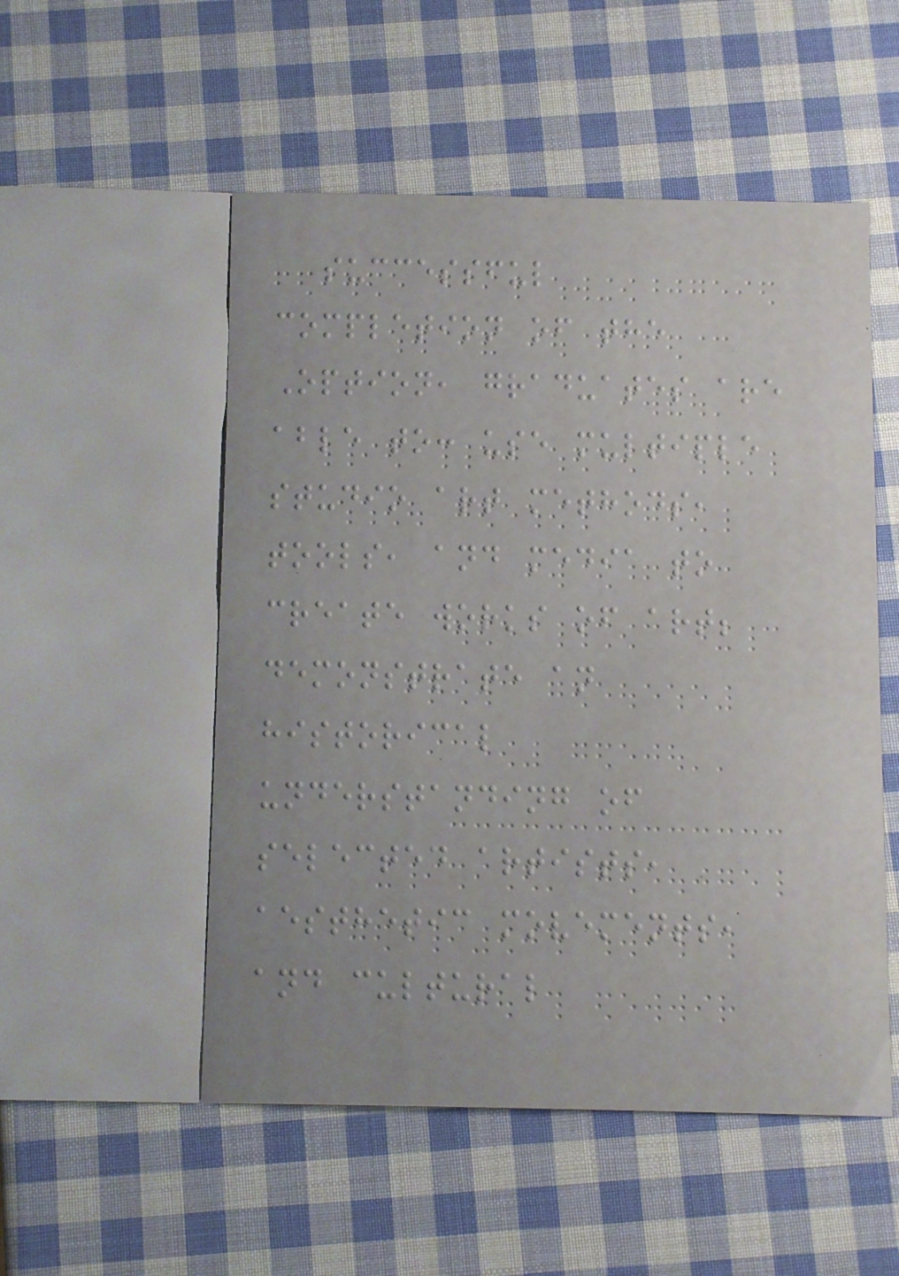successful
completion of the
Option, graduates are
able to: use multiple
studio art methods,
tools, and media to
create works of art;
demonstrate an
historical
understanding of
selected artists,
aesthetic movements,
and cultural
